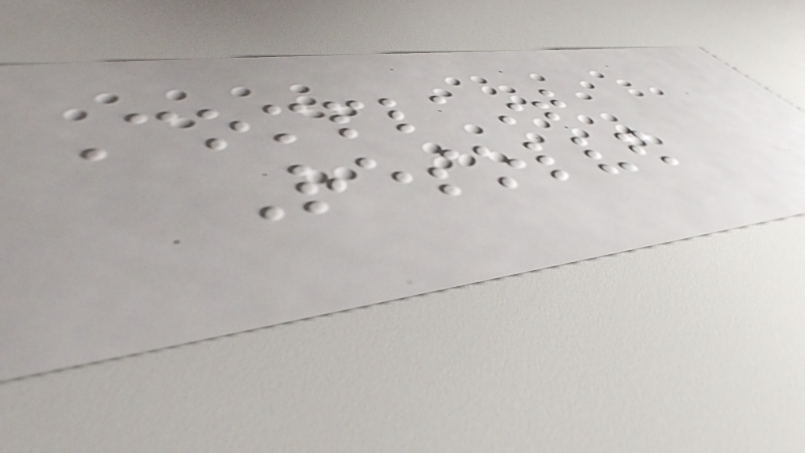Complaint
Resolved
